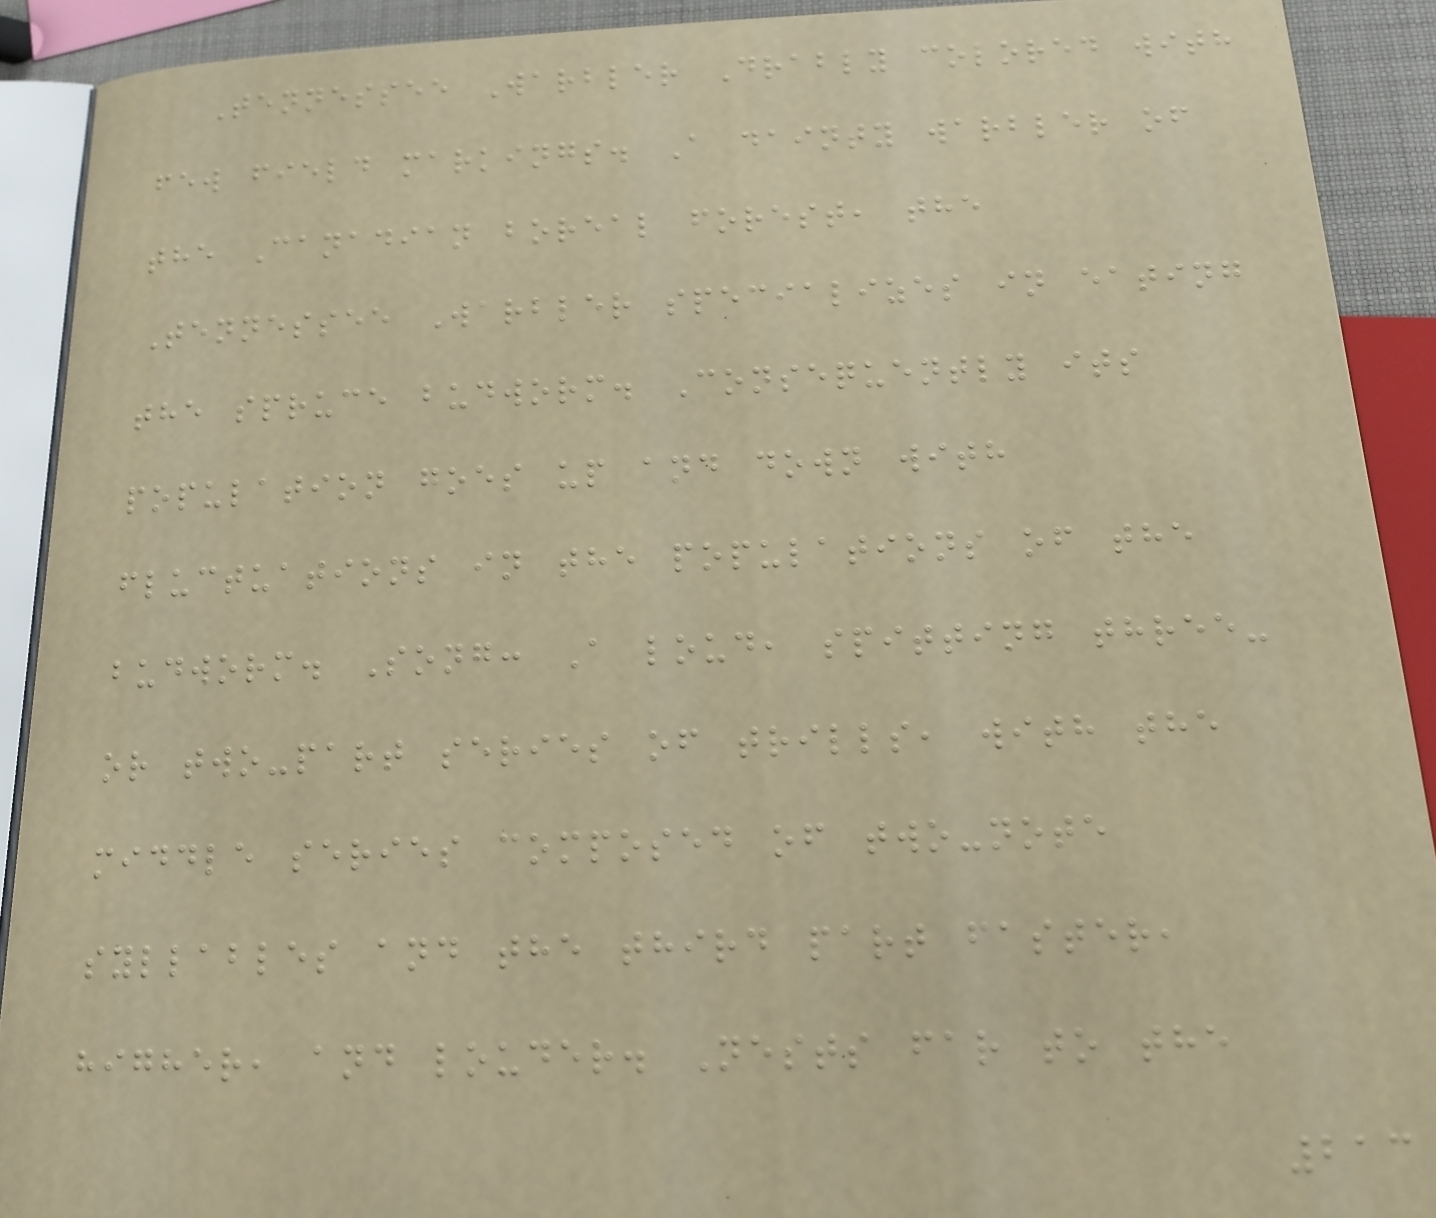Tennessee Warbler Drably colored with
few field markings. A dainty warbler of
the Canadian boreal forest, the
Tennessee Warbler specializes in eating
the spruce budworm. Consequently its
population goes up and down with
fluctuations in the populations of the
budworm. Song: A loud, spitting three-
or two-part series of trills, with the
middle series composed of two-note
syllables and the third part faster,
higher, and louder. Nests far to the
213
